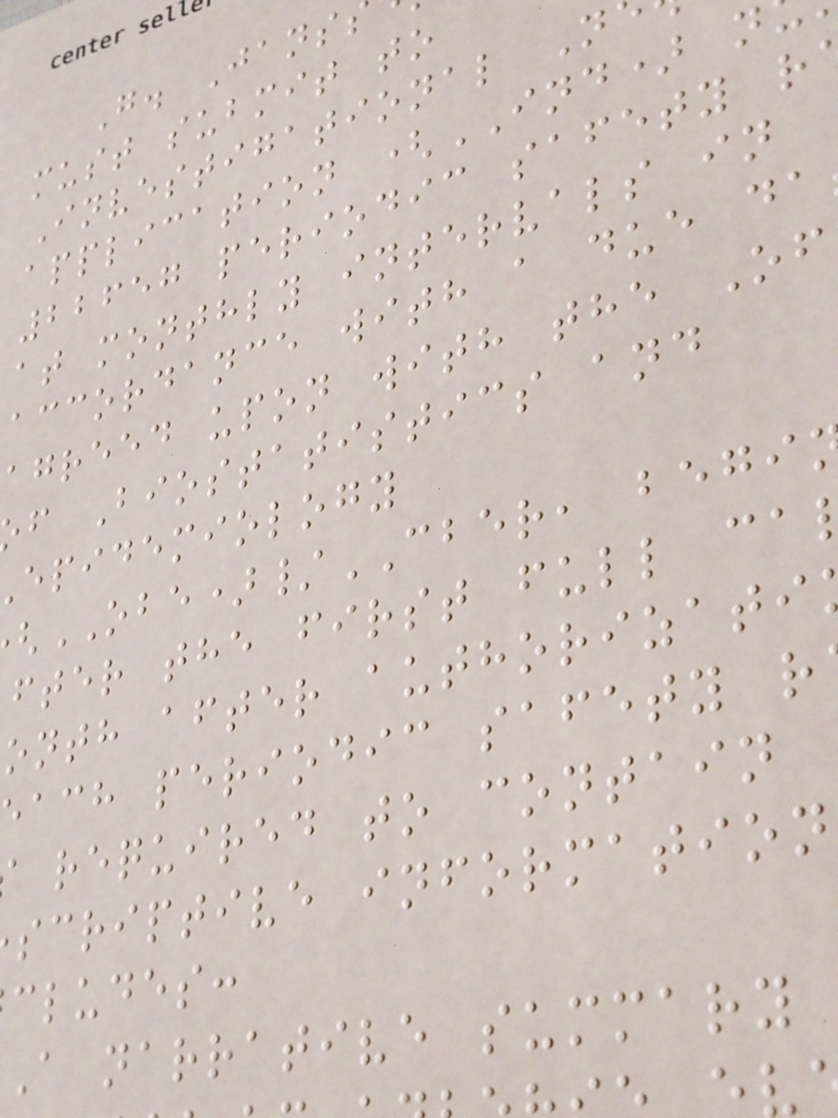G. Jans
must submit to
Investigational N
application (IND) n
22657 periodic safety r
at monthly intervals in
accordance with a due da
agreed upon with the Of
f Biostatistics and
epidemiology
OBE)/CBER, begi
fter the first full ca
onth after authorizati
ach periodic safety r
required to contain
scriptive information
cludes:
A narrative summary
